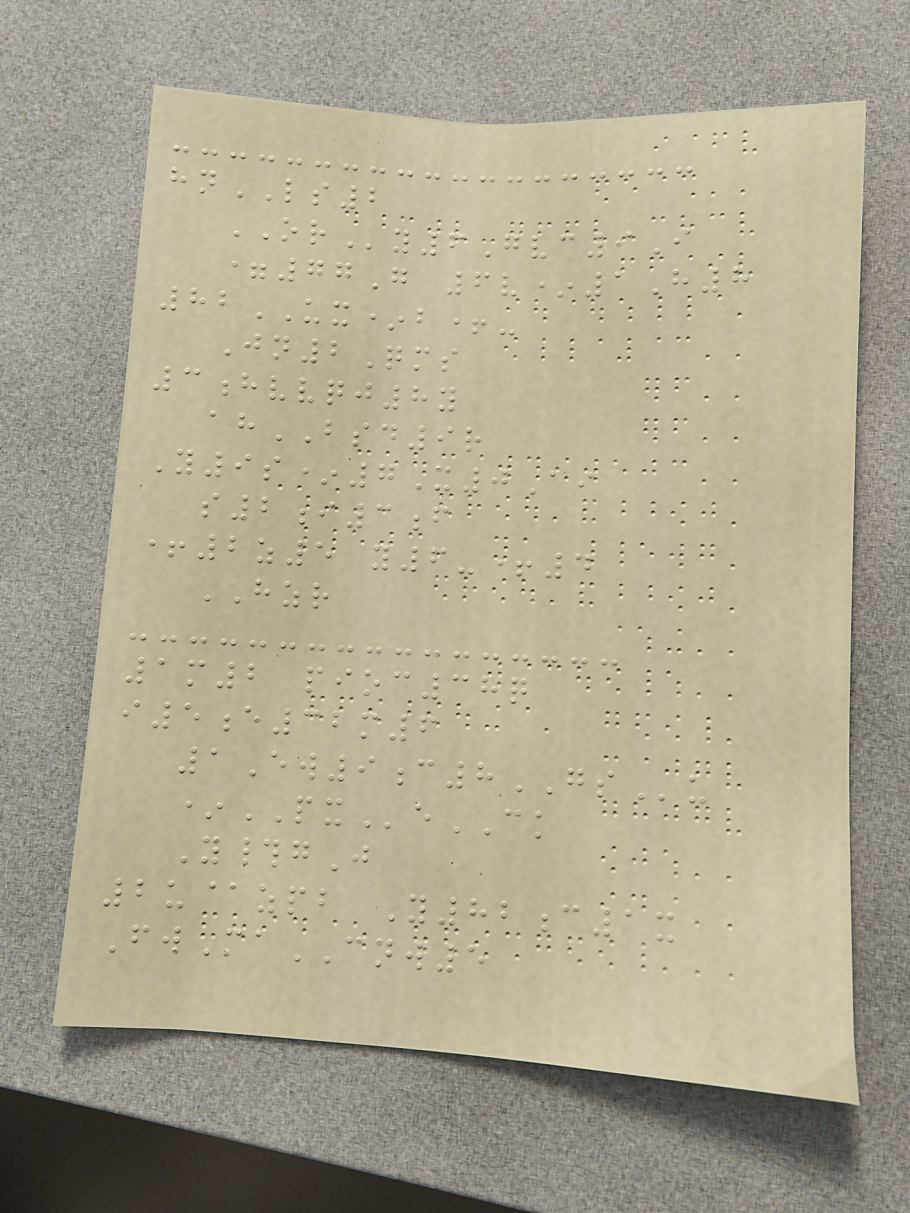hnLS2
ORy6Gvc9I
=77G 6v*1H8
82UX*b+-
Jn2Qms
3hvvqj8y
ahBSD9r
Y9s*7X0Ai
s2i3f
+2z5 y6-+4
HZR
1m2 pioc38q
i5e32m6
1Ew9c8GSu
*PXeCK
Y#gJ
2u@zpb Y82c1x
FwMaCNW5
